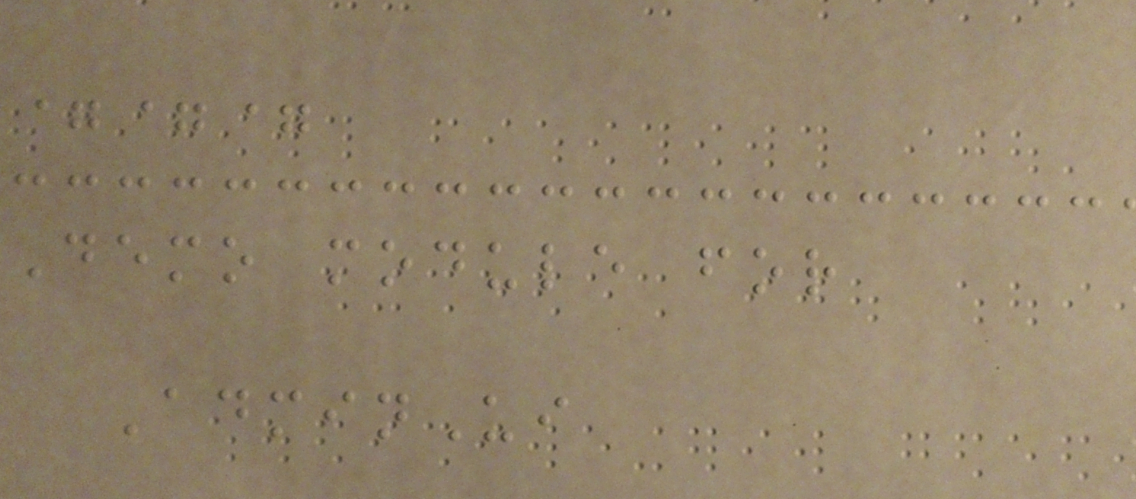===
Demo module for
AdminUi
